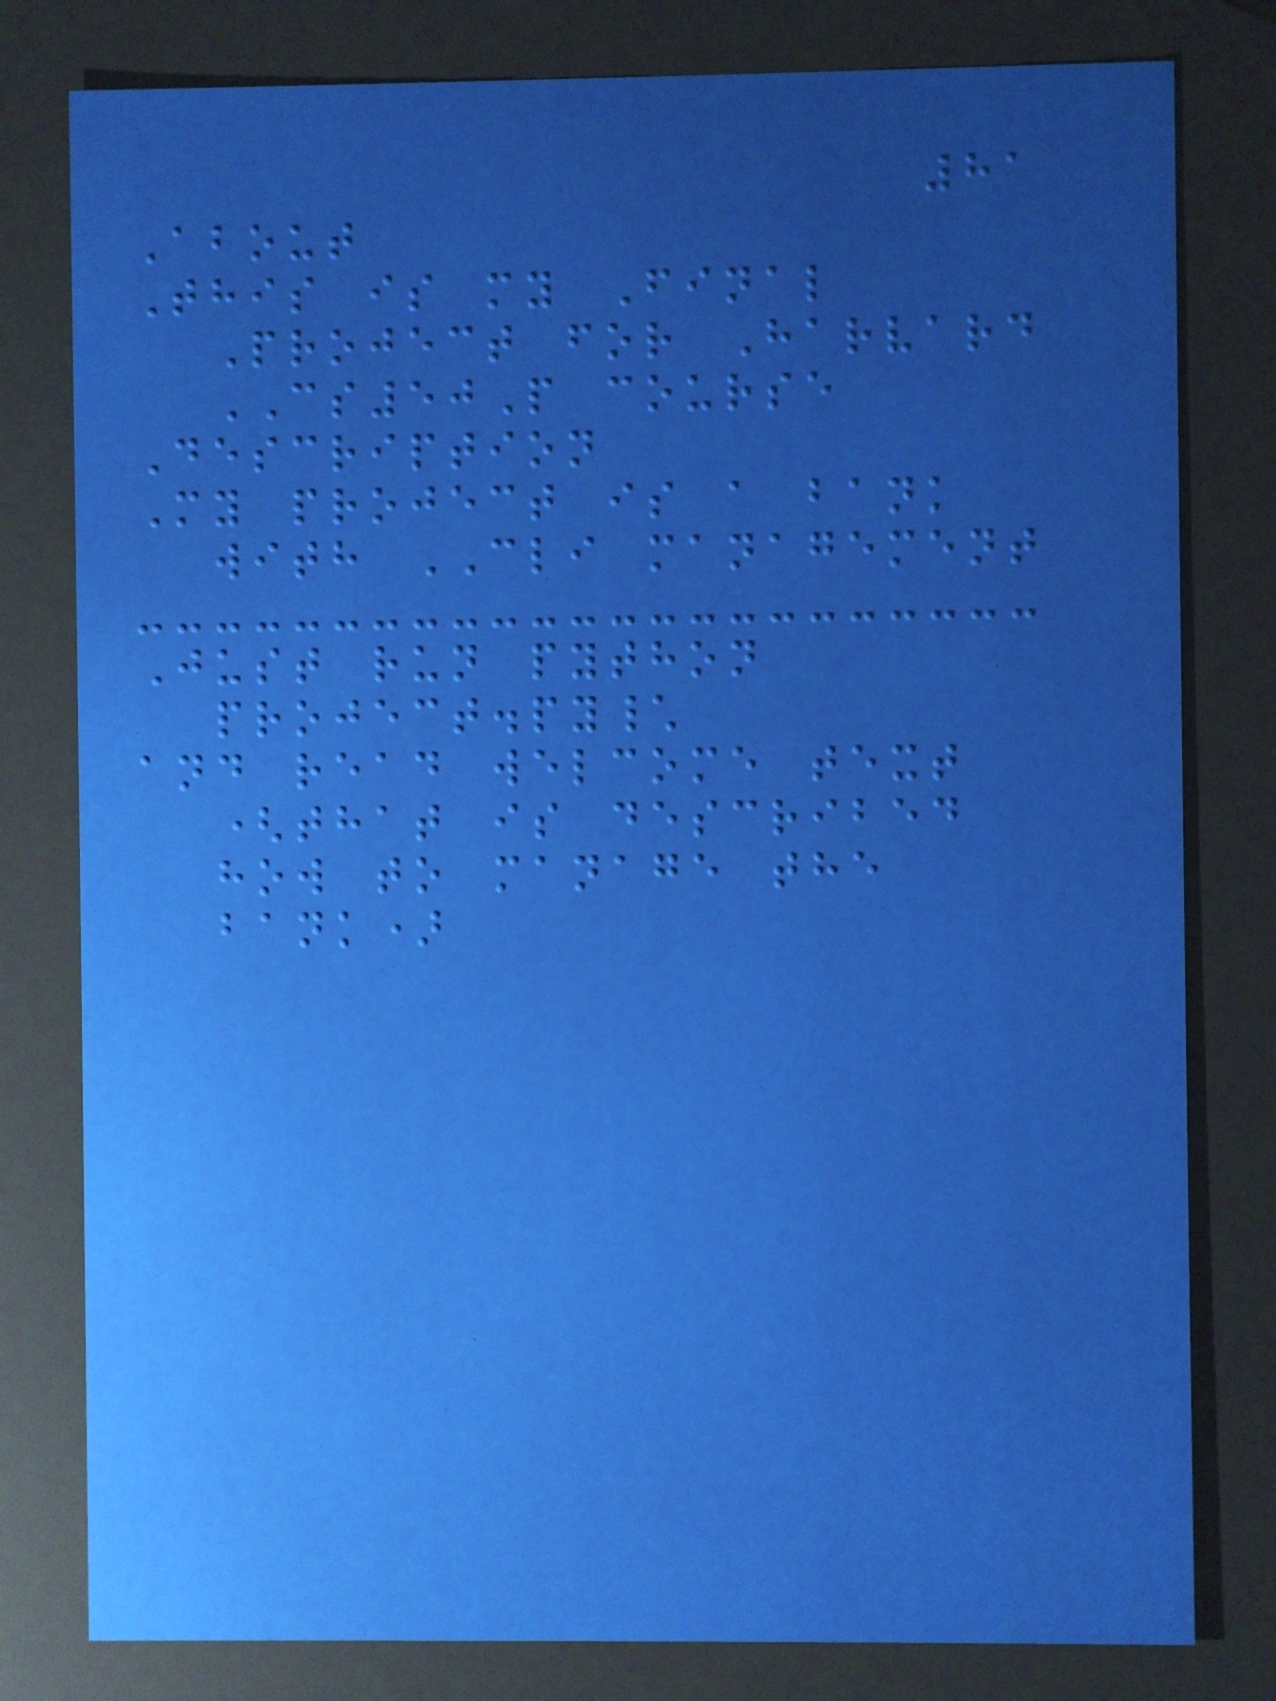81
About
This is my Final
Project for Harvard
CS50P course
Description
My project is a bank
with CLI management
Just run python
project.py\
and read welcome text
(that is described
how to manage the
bank)
